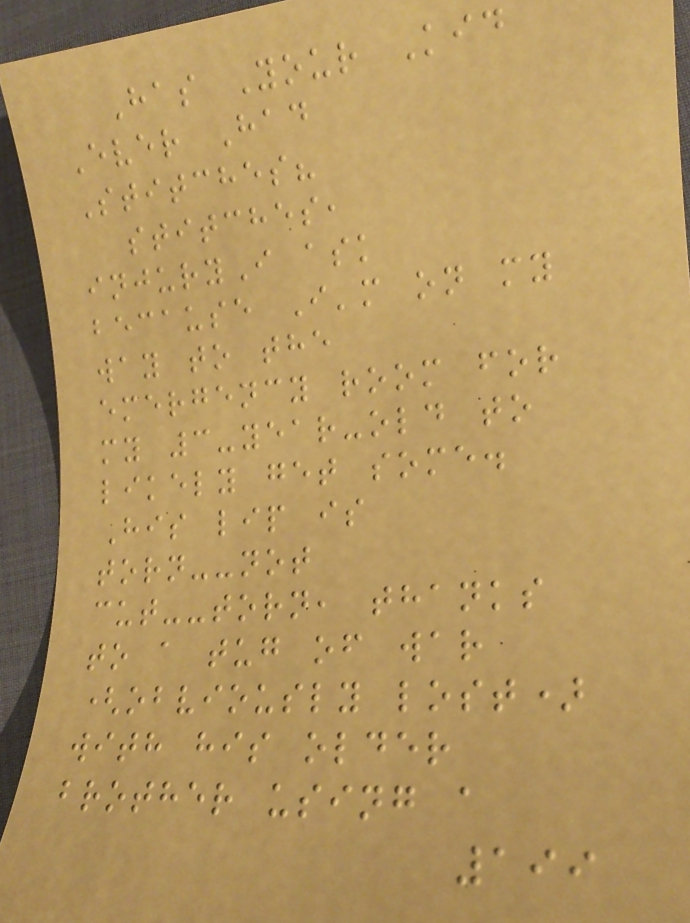Has Your Kid
Ever Had
Stitches?
stitches,
injuryI ask
because I'm on my
way to the
emergency room for
my 3-year-old to
likely get some.
His lip is
torn--not
cut--torn, thanks
to a tug of war
(obviously lost)
with his older
brother using a
199
